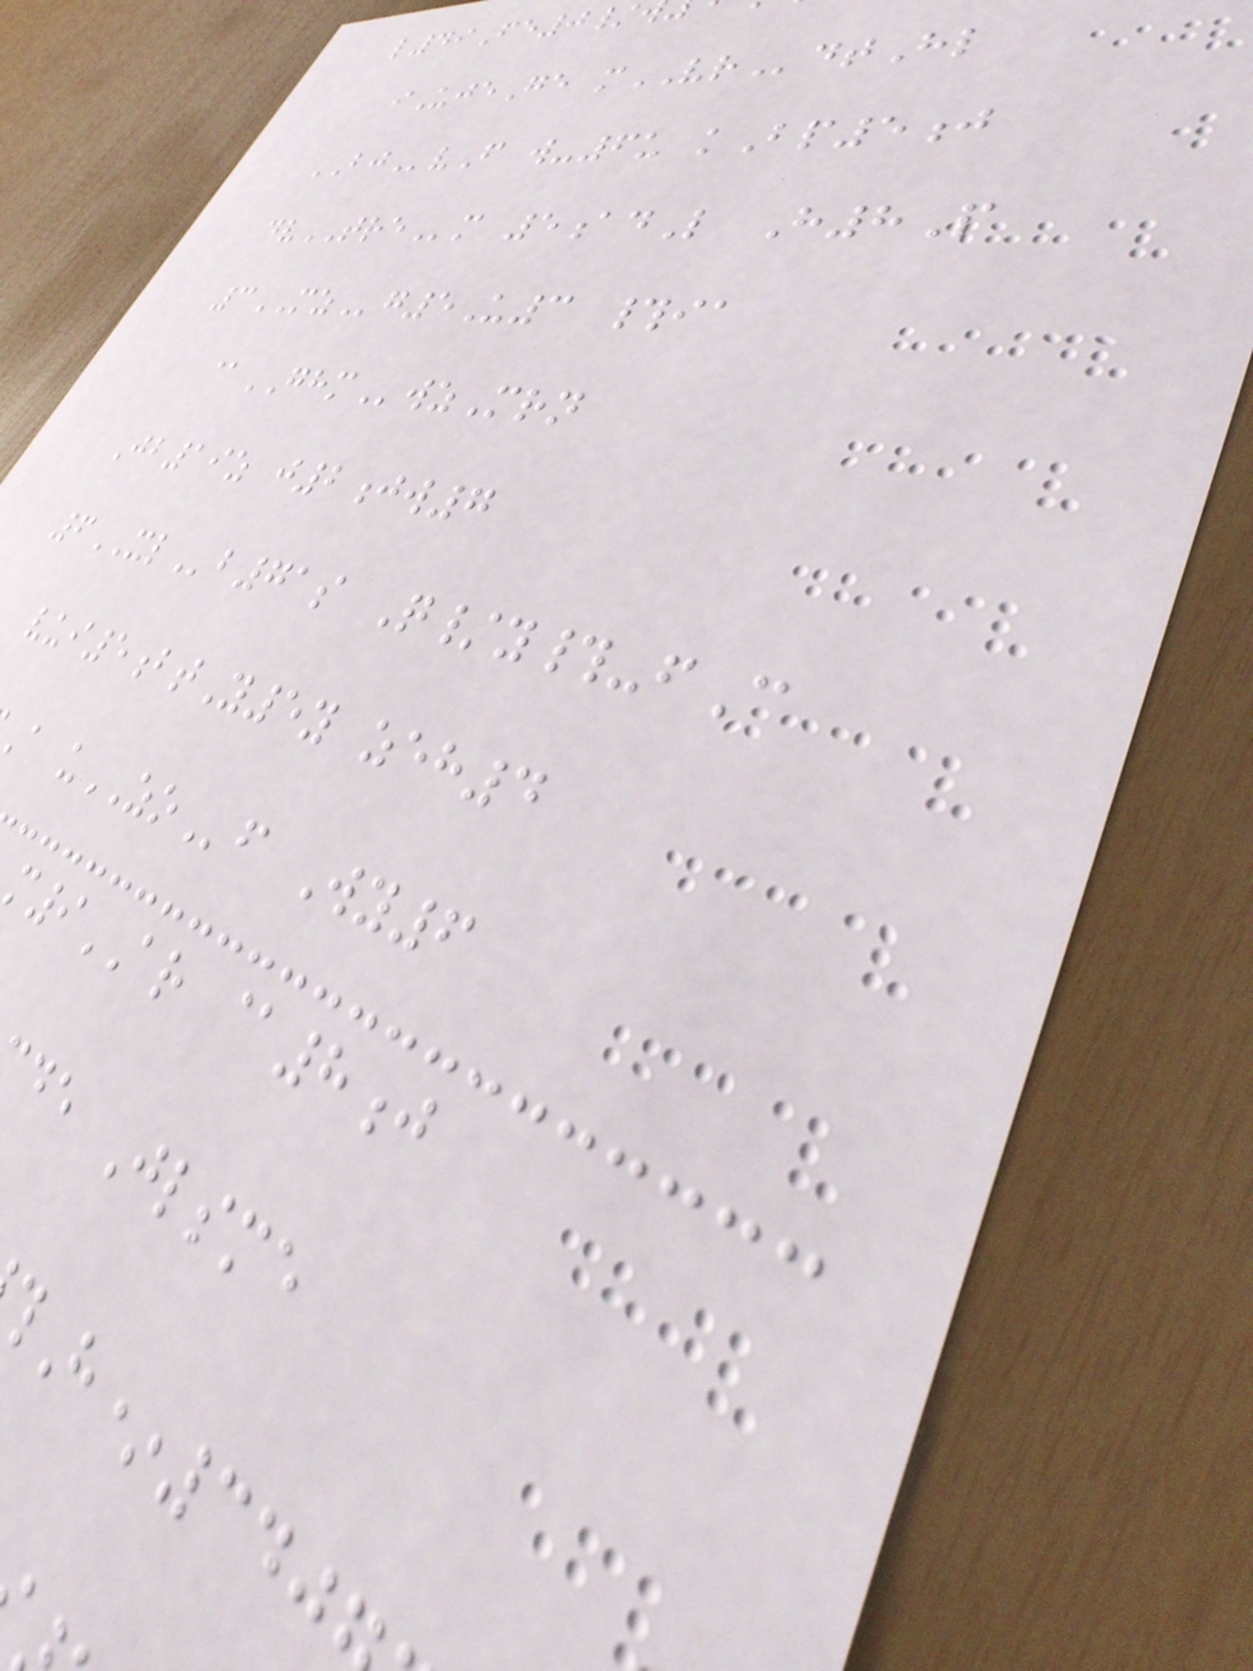l49Fe0/
iUjeGe mVRdtHl
BJvF w-6u kBp5j
dvTREm 5adL H8P
3MZg5U3 #ia
@GHMwzMrn
Jb19z j2jw7
6XLb71s Q/y#-fC
vui5btY5y zeh4
a uZOf Wy6
m9AR @8j
de Jlsme
